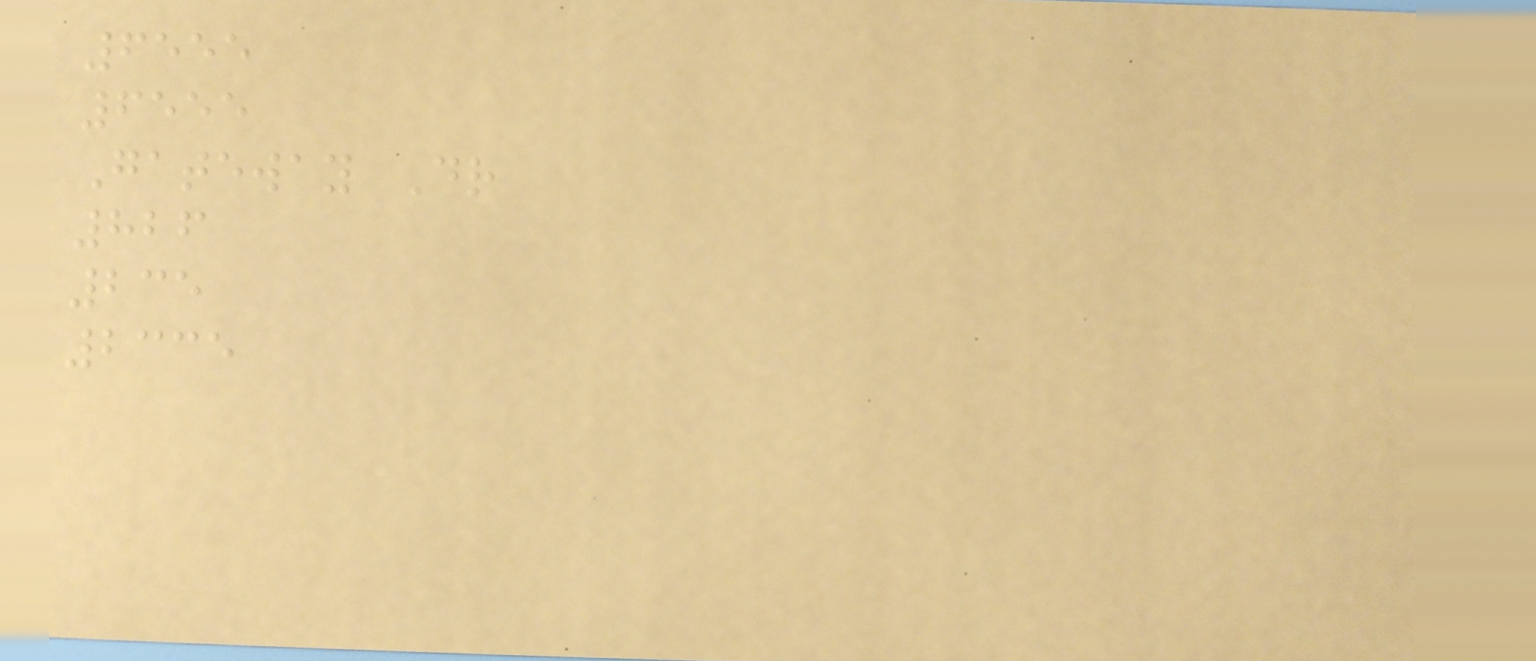6555
6555
Gateway Dr
826
235
2335
